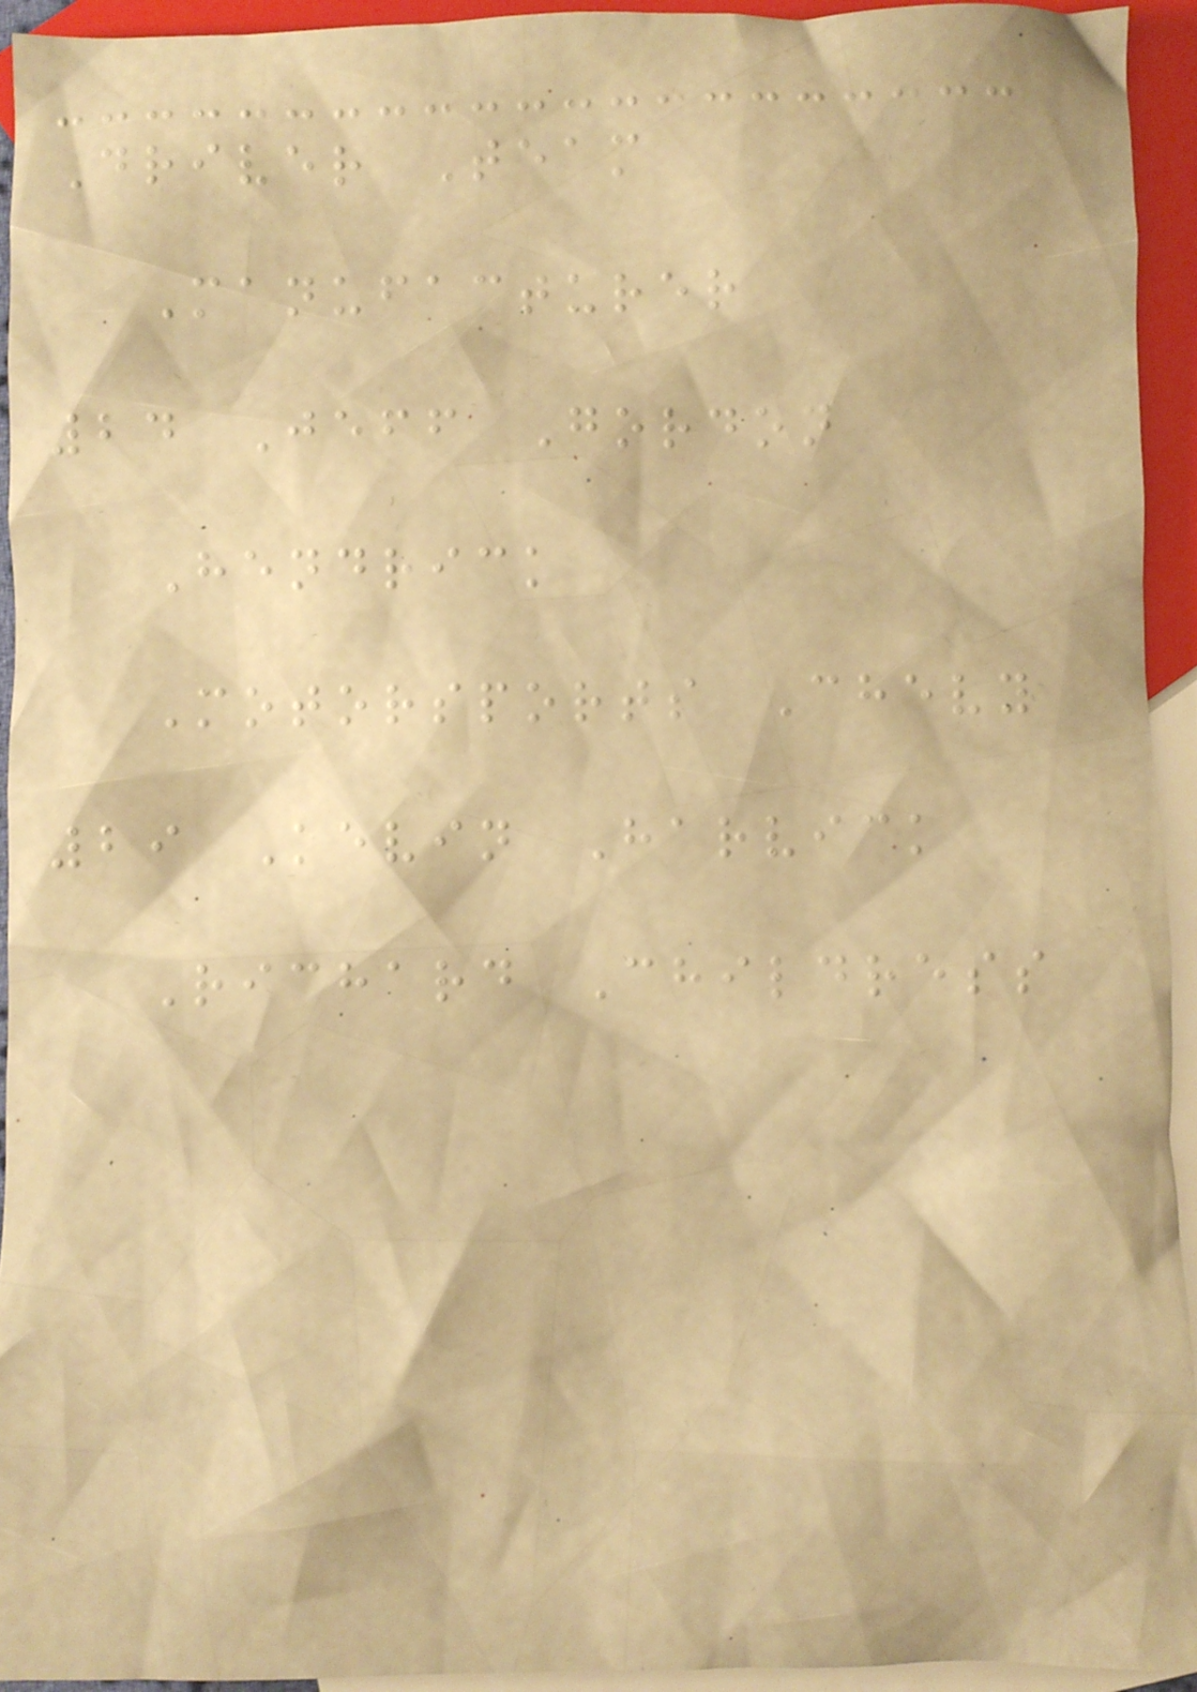Driver Team
Manufacturer
24 Jeff Gordon
Hendrick
Motorsports Chevy
29 Kevin Harvick
Richard Childress
